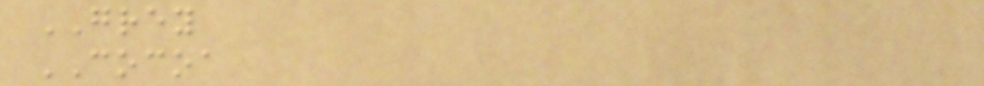GREY
COCOA
